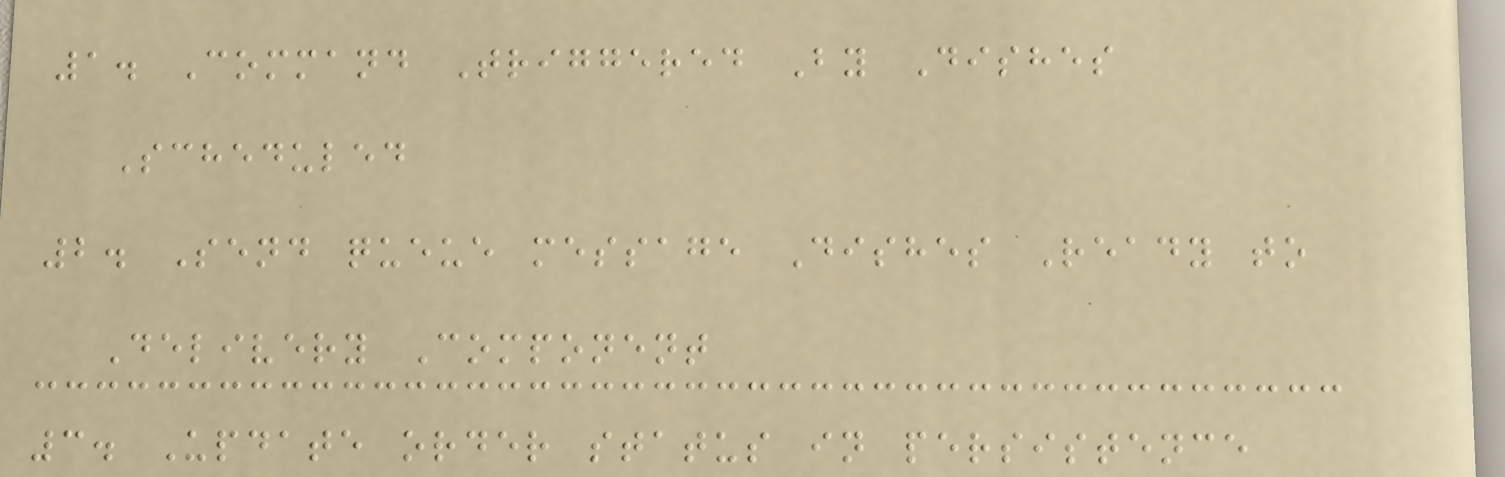1. Command Triggered By Dishes
Scheduled
2. Send queue message Dishes Ready to
Delivery Component
3. Update order status in persistence
